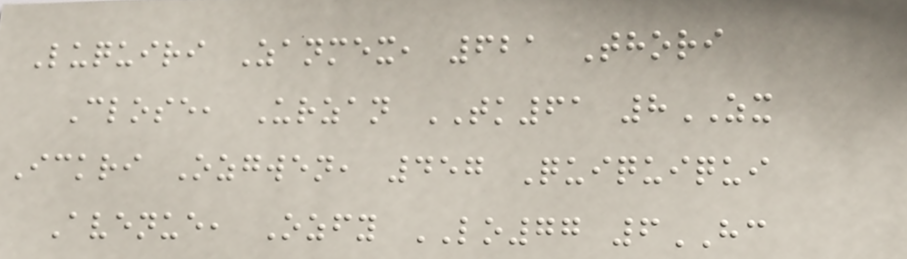Luquiri Zanmex, 621 Thori
Close, Urzan TK61 8ZX
Ickri Ozgwen, 457 Quiquiqui
Avenue, Ozfy LO77 6HC
